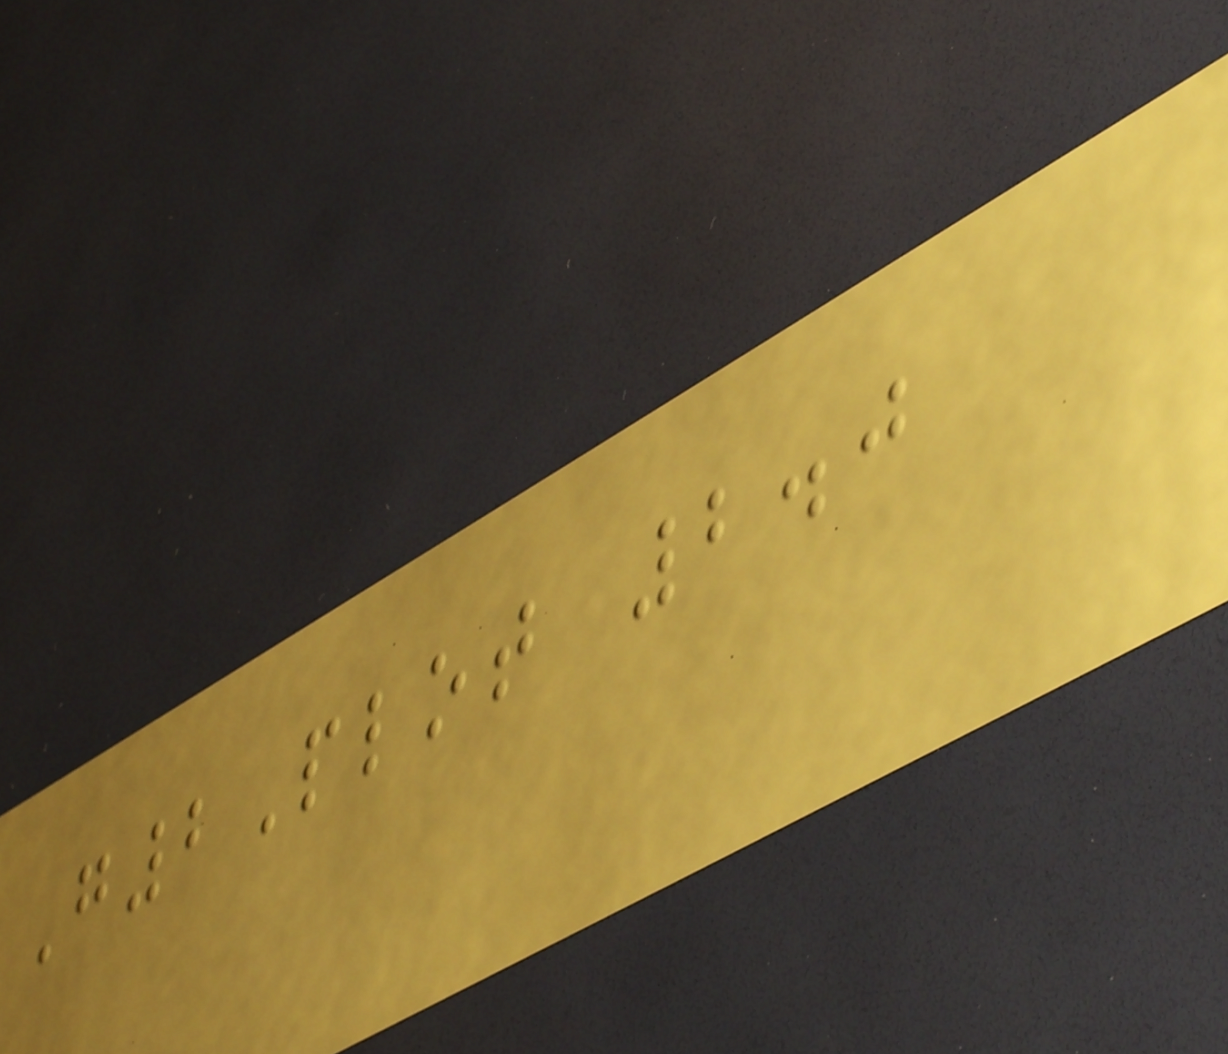G2Plot 2.0
